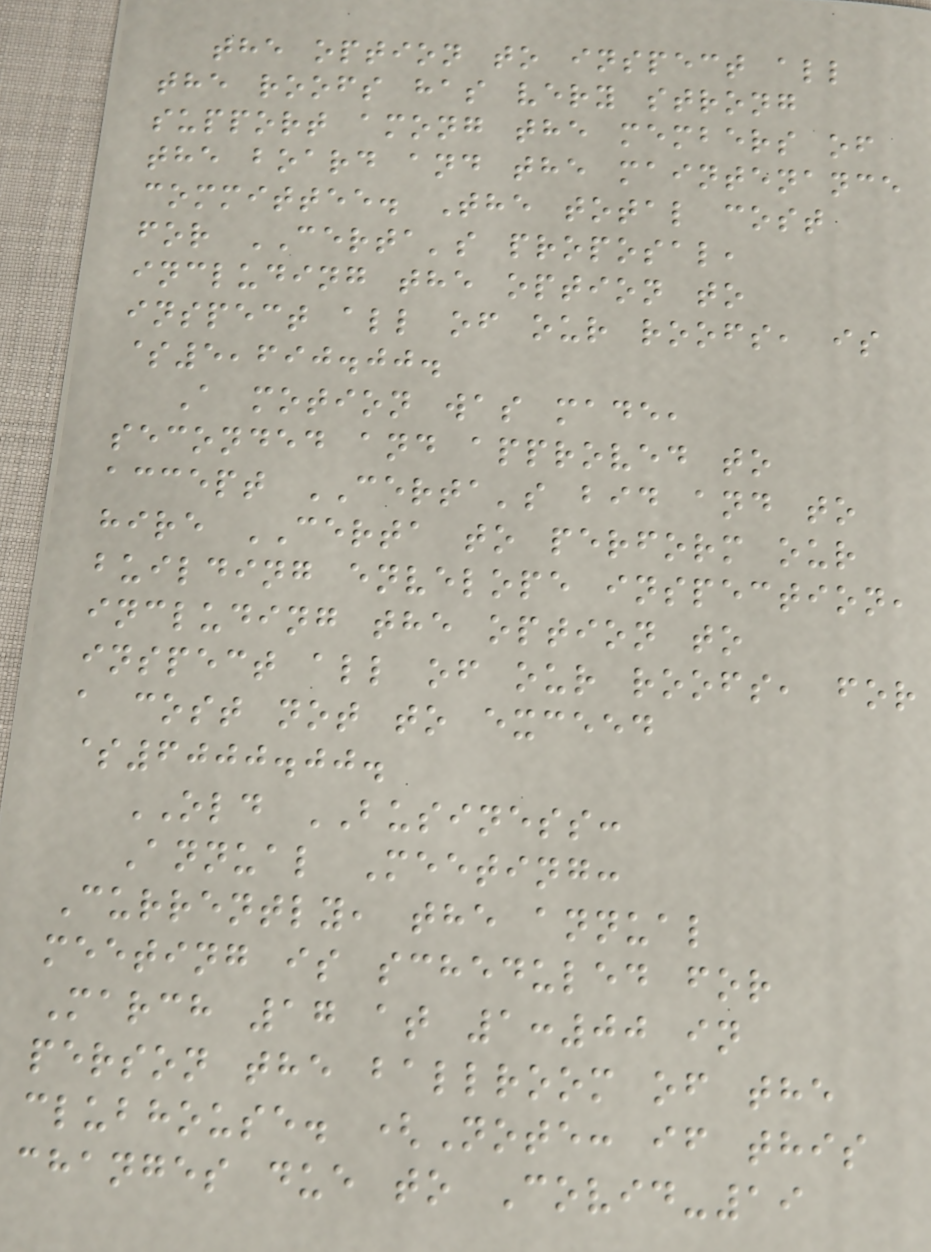the option to inspect all
the roofs has very strong
support among the members of
the board and the maintenance
committee. The total cost
for CERTA's proposal,
including the option to
inspect all of our roofs, is
$5,690.00.
A motion was made,
seconded and approved to
accept CERTA's bid and to
hire CERTA to perform our
building envelope inspection,
including the option to
inspect all of our roofs, for
a cost not to exceed
$6000.00.
OLD BUSINESS:
Annual Meeting:
Currently, the annual
meeting is scheduled for
March 17 at 1:00 in
person the ballroom of the
clubhouse. (Note: if this
changes due to Covid-19
